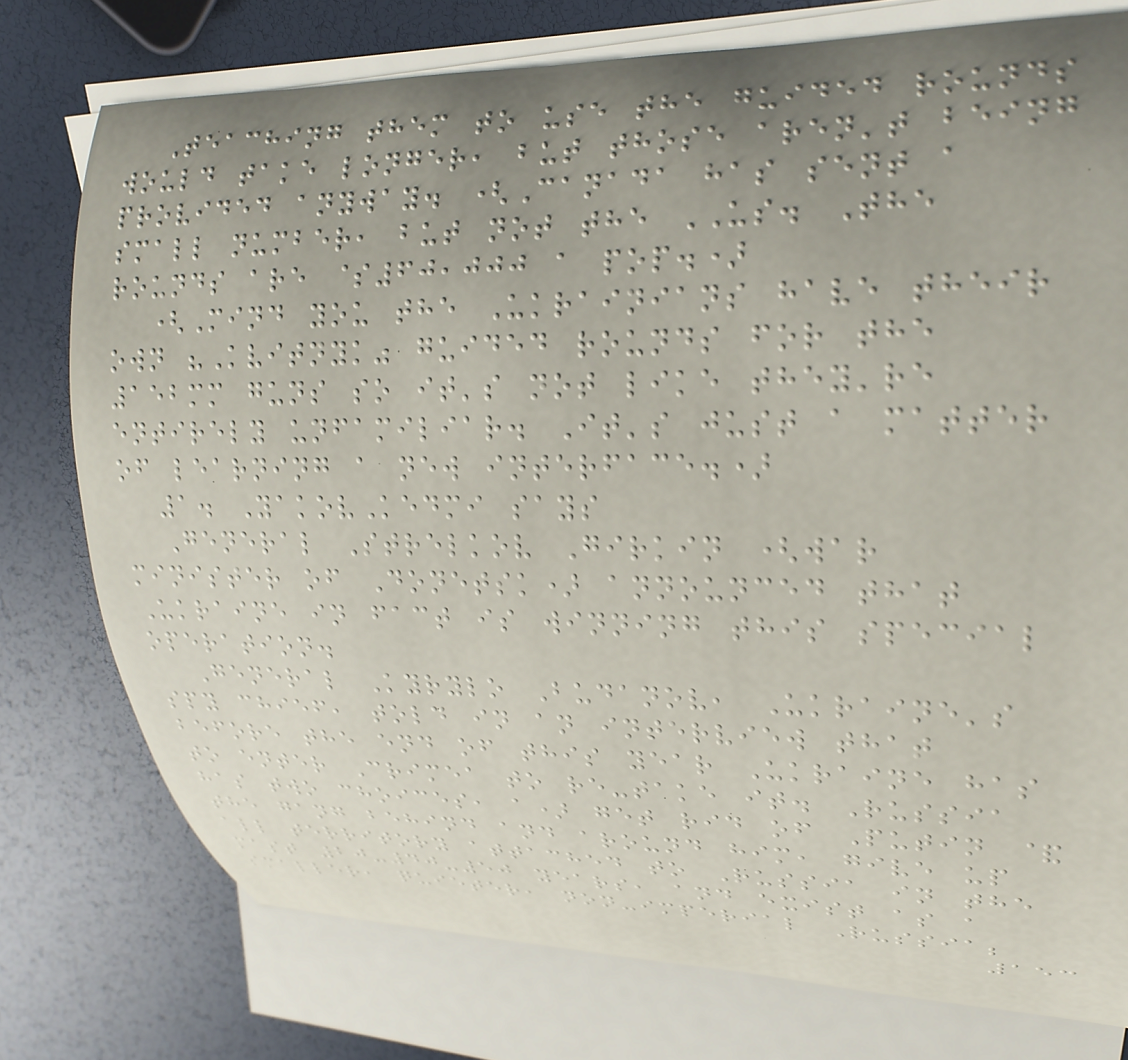Teaching them to use the guided rounds
would take longer, but those aren't being
provided anyway. (Canada has sent a
small number, but not the US. The
rounds are $60,000 a pop.)
(Mind you the Ukrainians have their
own "Kvitnyk" guided rounds for the
152mm guns so it's not like they're
entirely unfamiliar. It's just a matter
of learning a new interface.)
1. YakovKedmi says
General Strelkov Girkin (war
minister of Donetsk) announced that
Ukraine in fact is winning this special
operation.
General Kyrylo Budanov, Ukraine's
spy chief, told in an interview that
before the end of this year Ukraine has
to enter Crimea to re-take it. Russia
has two choices, a) get rid of Putin &
the gang behind and around him, give up
all territory attached to Russia in the
past 20-40-50 years, and exist as a
smaller, quieter, non-imperial Russia;
153
